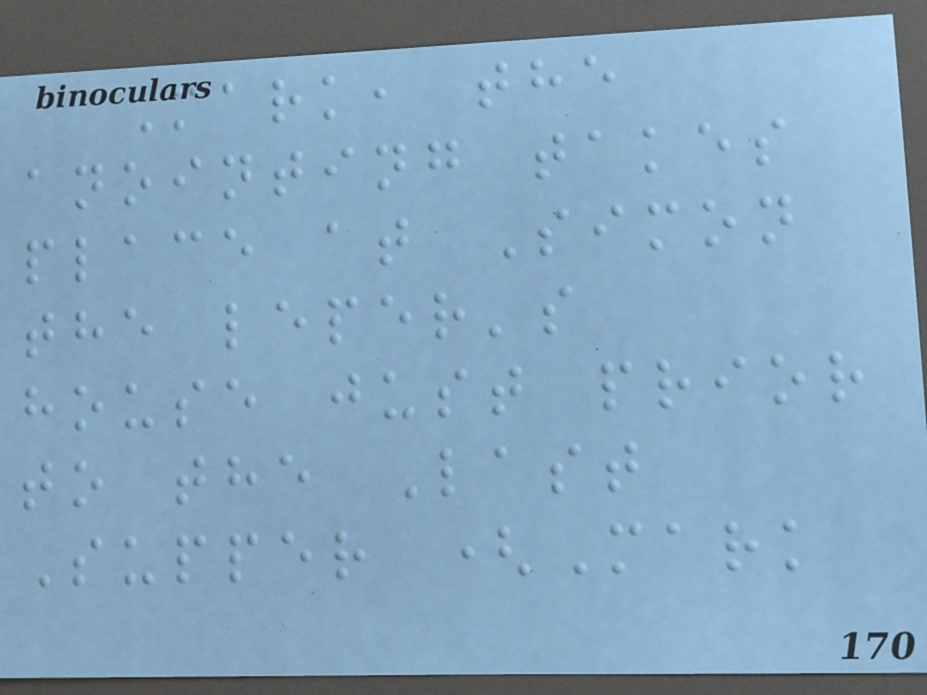Mark, the
anointing takes
place at Simon
the leper's
house just prior
to the Last
Supper (Mark
